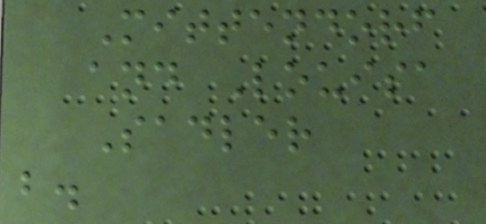Mittendorf
and Louisa
Sadler
b.
